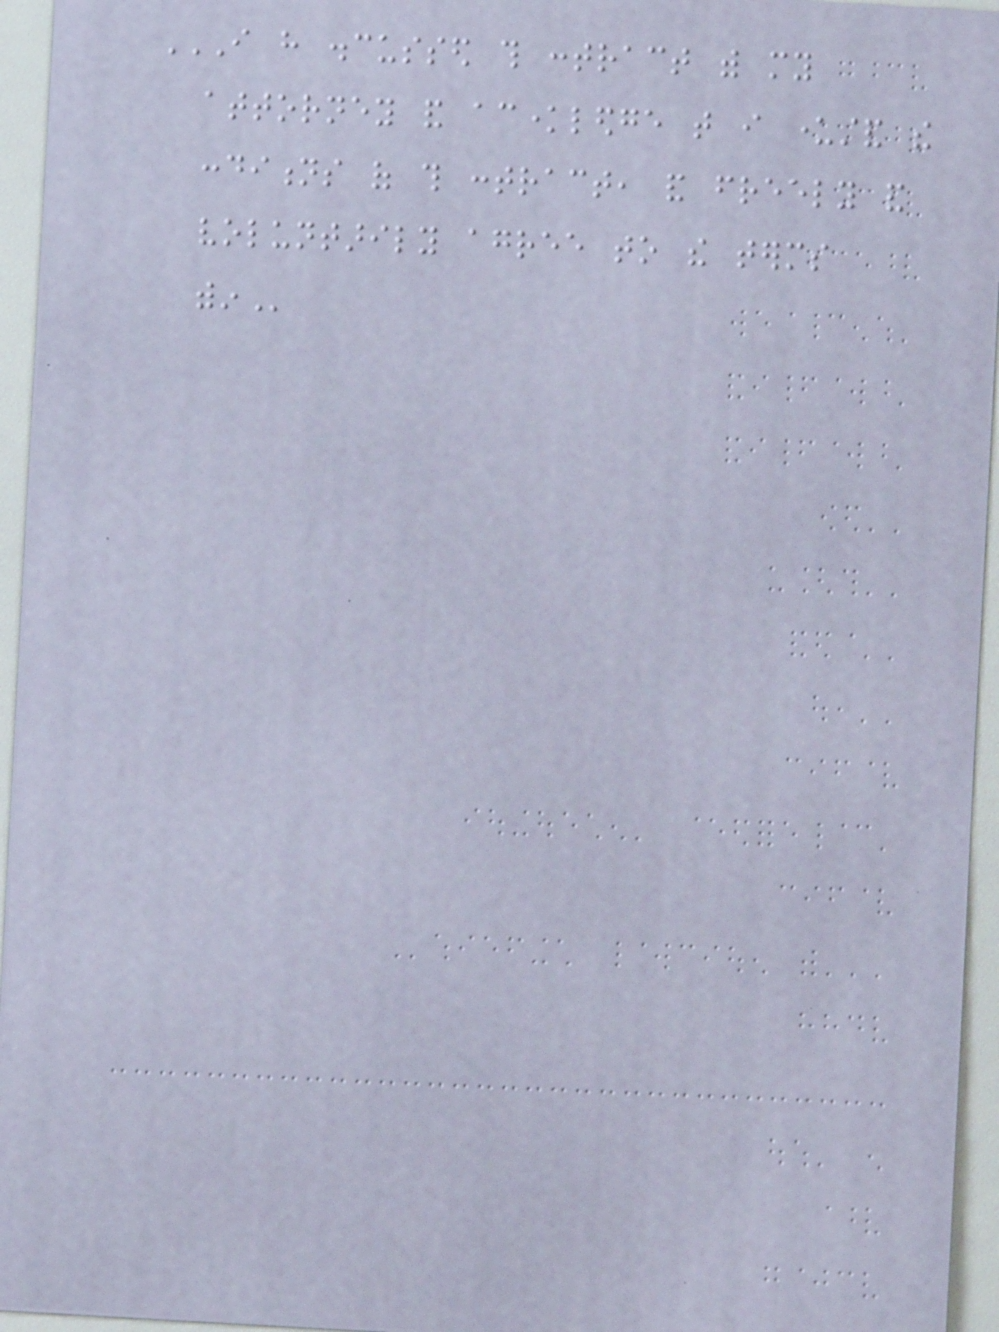I HAVE DISCUSSED THIS CONTRACT WITH MY
ATTORNEY AND ACKNOWLEDGE THAT I UNDERSTAND THE
CONDITIONS OF THIS CONTRACT, AND FREELY AND
VOLUNTARILY AGREE TO THE TERMS
WITHIN
